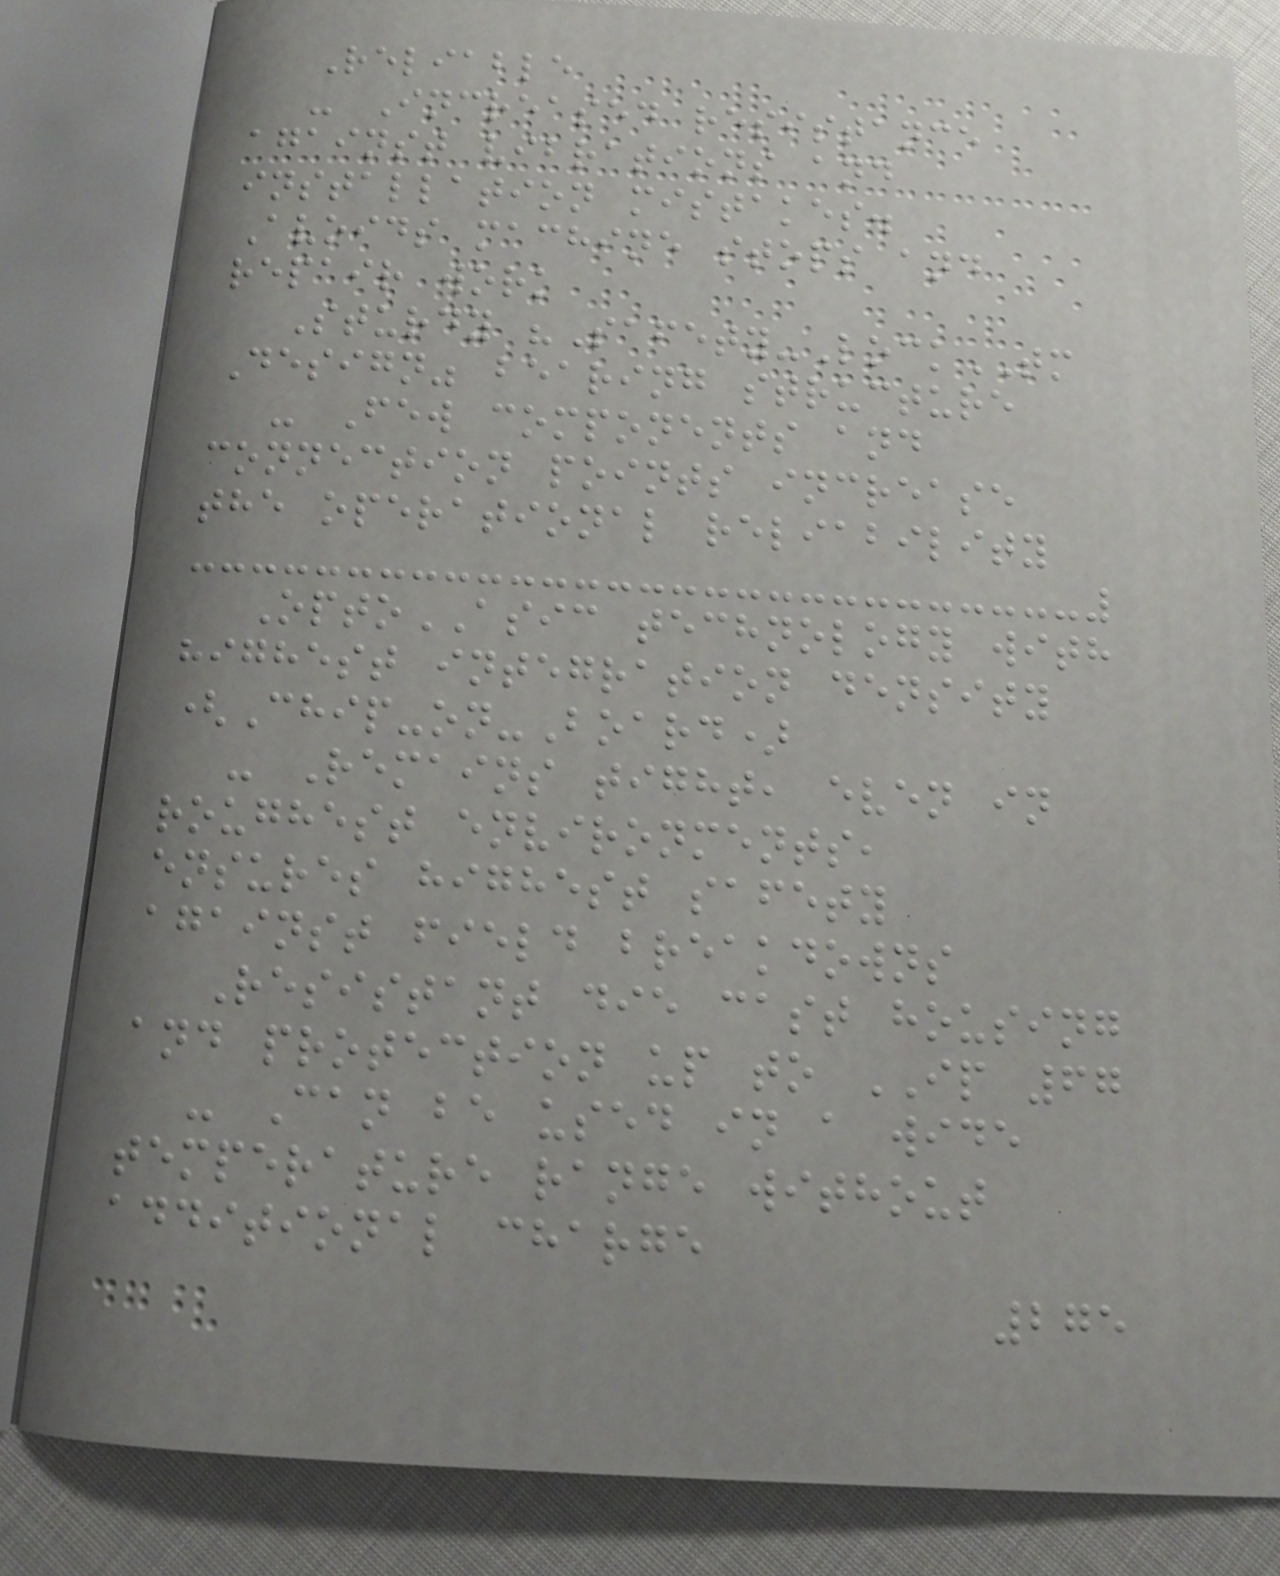Reliable
- Increased resistance
against vibrations and
installation mistakes.
Avoids machine stops and
repair work
Sturdy "Safety-LockTM
Design" bearing structure
- Few components and
connection points increase
the operational reliability
OptoASIC technology with
highest integration density
(Chip-on-Board)
- Remains tight, even in
roughest environments,
ensures highest safety
against field breakdowns
Resistant die cast housing
and protection up to IP 67
- Can be used in a wide
temperature range without
additional charge
275
